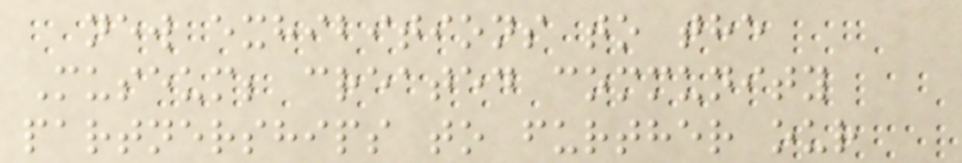new exhibitions to the
Museum; created community
partnerships to further our
